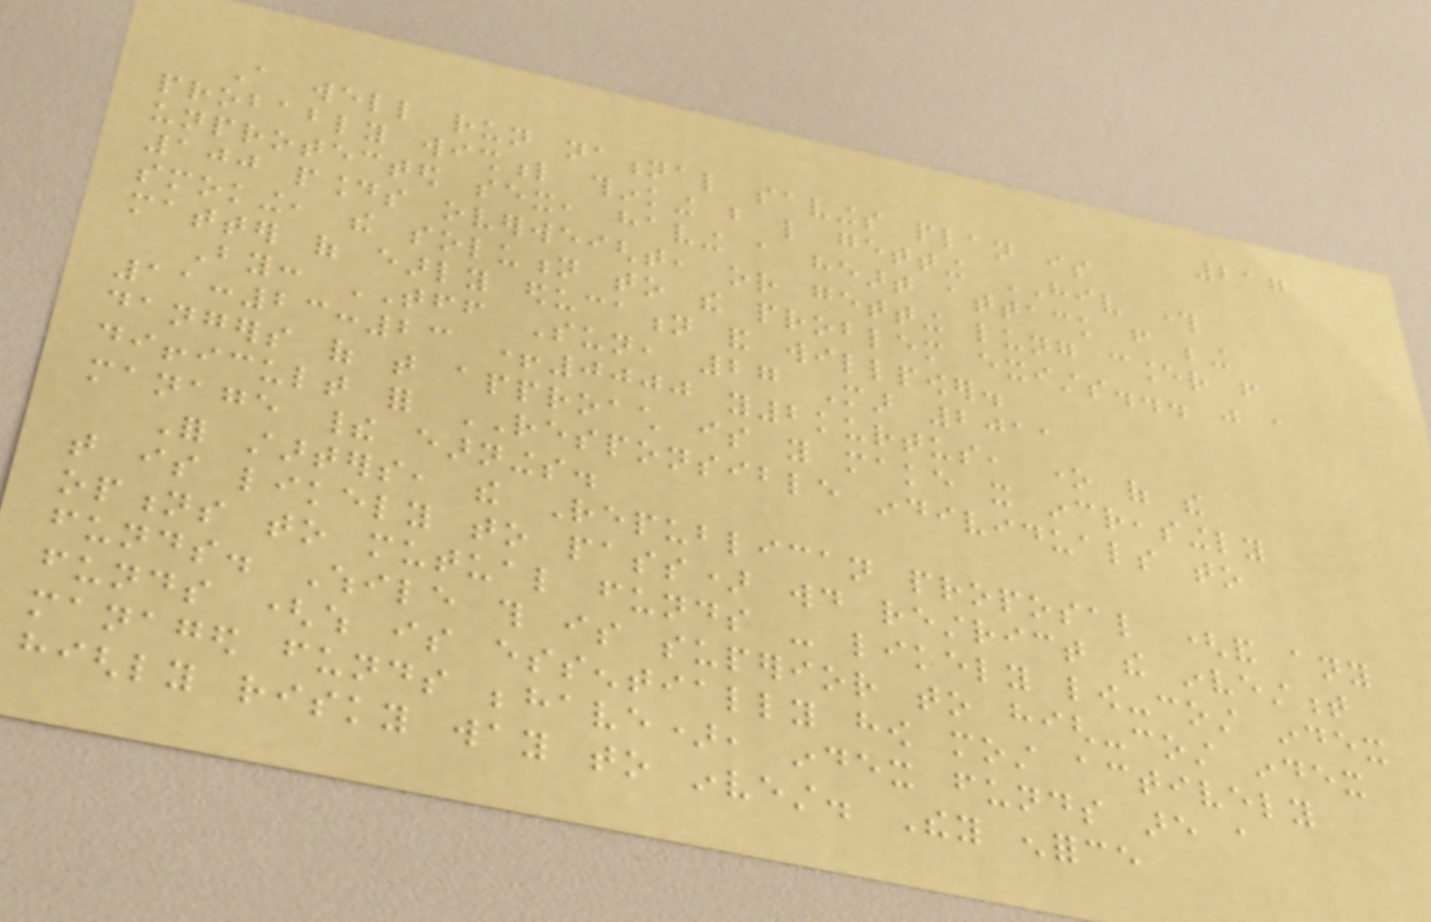217
A well run national savings plan is
probably wishful thinking but like getting HIV through
unprotected sex, having a heart attack from being
100 pounds overweight, or getting lung cancer from
smoking, the solution to the problem exists... just a
matter of early education and willpower.
By: TFF Sun, 27 Mar 2011
11:23:23 +0000 y2kurtus, one of the
dangers of that approach is you make it increasingly
difficult for RESPONSIBLE individuals to
manage their earnings.
For starters, the Republican proposal (and any
that is likely to pass) would restrict the investment
options to mutual funds - likely low-cost index
funds. While this is superior to high-cost index
funds (which is essentially how most actively
managed funds behave), index funds are a
highly risky way to invest. They enforce
